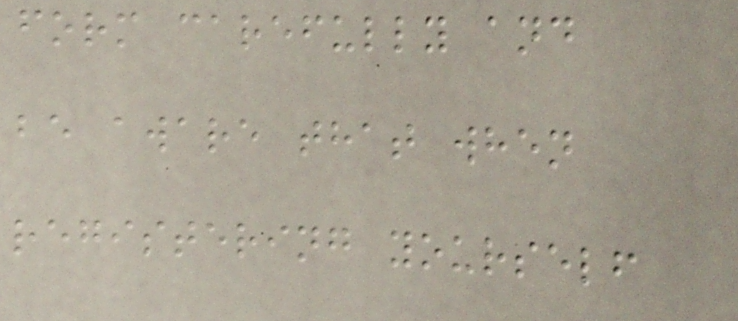form carefully and
be aware that when
registering yourself
